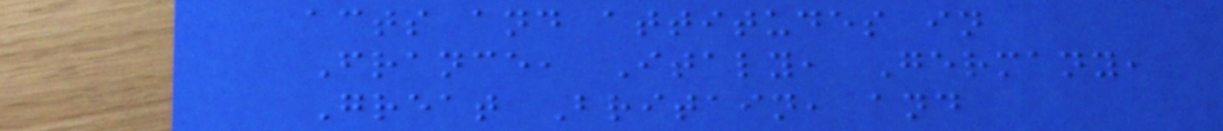acts and attitudes in
France, Italy, Germany,
Great Britain, and
